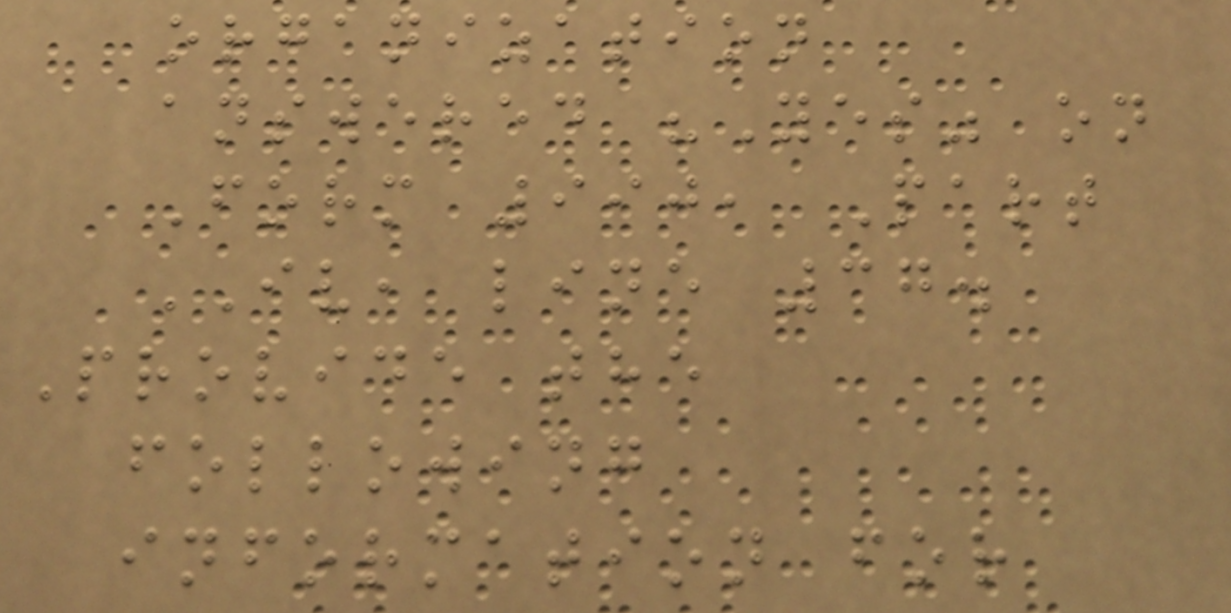organization
answered "Yes" on
Form 990, Part
IV, line 37.
Provide the
following
information for
